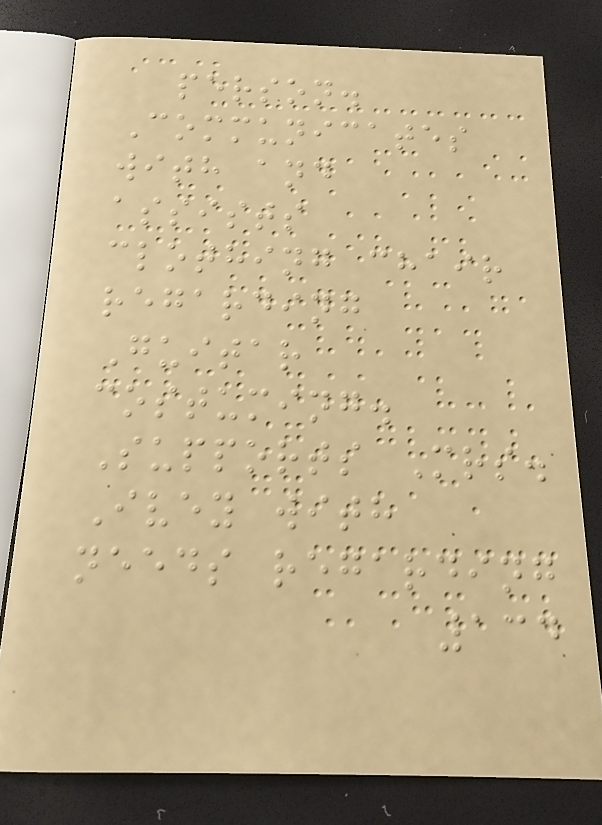person.
Communicates
with and
assists
clothing chair
regarding
Guitar
costuming.
Supports Mrs.
Ivey with
needs regarding
134
